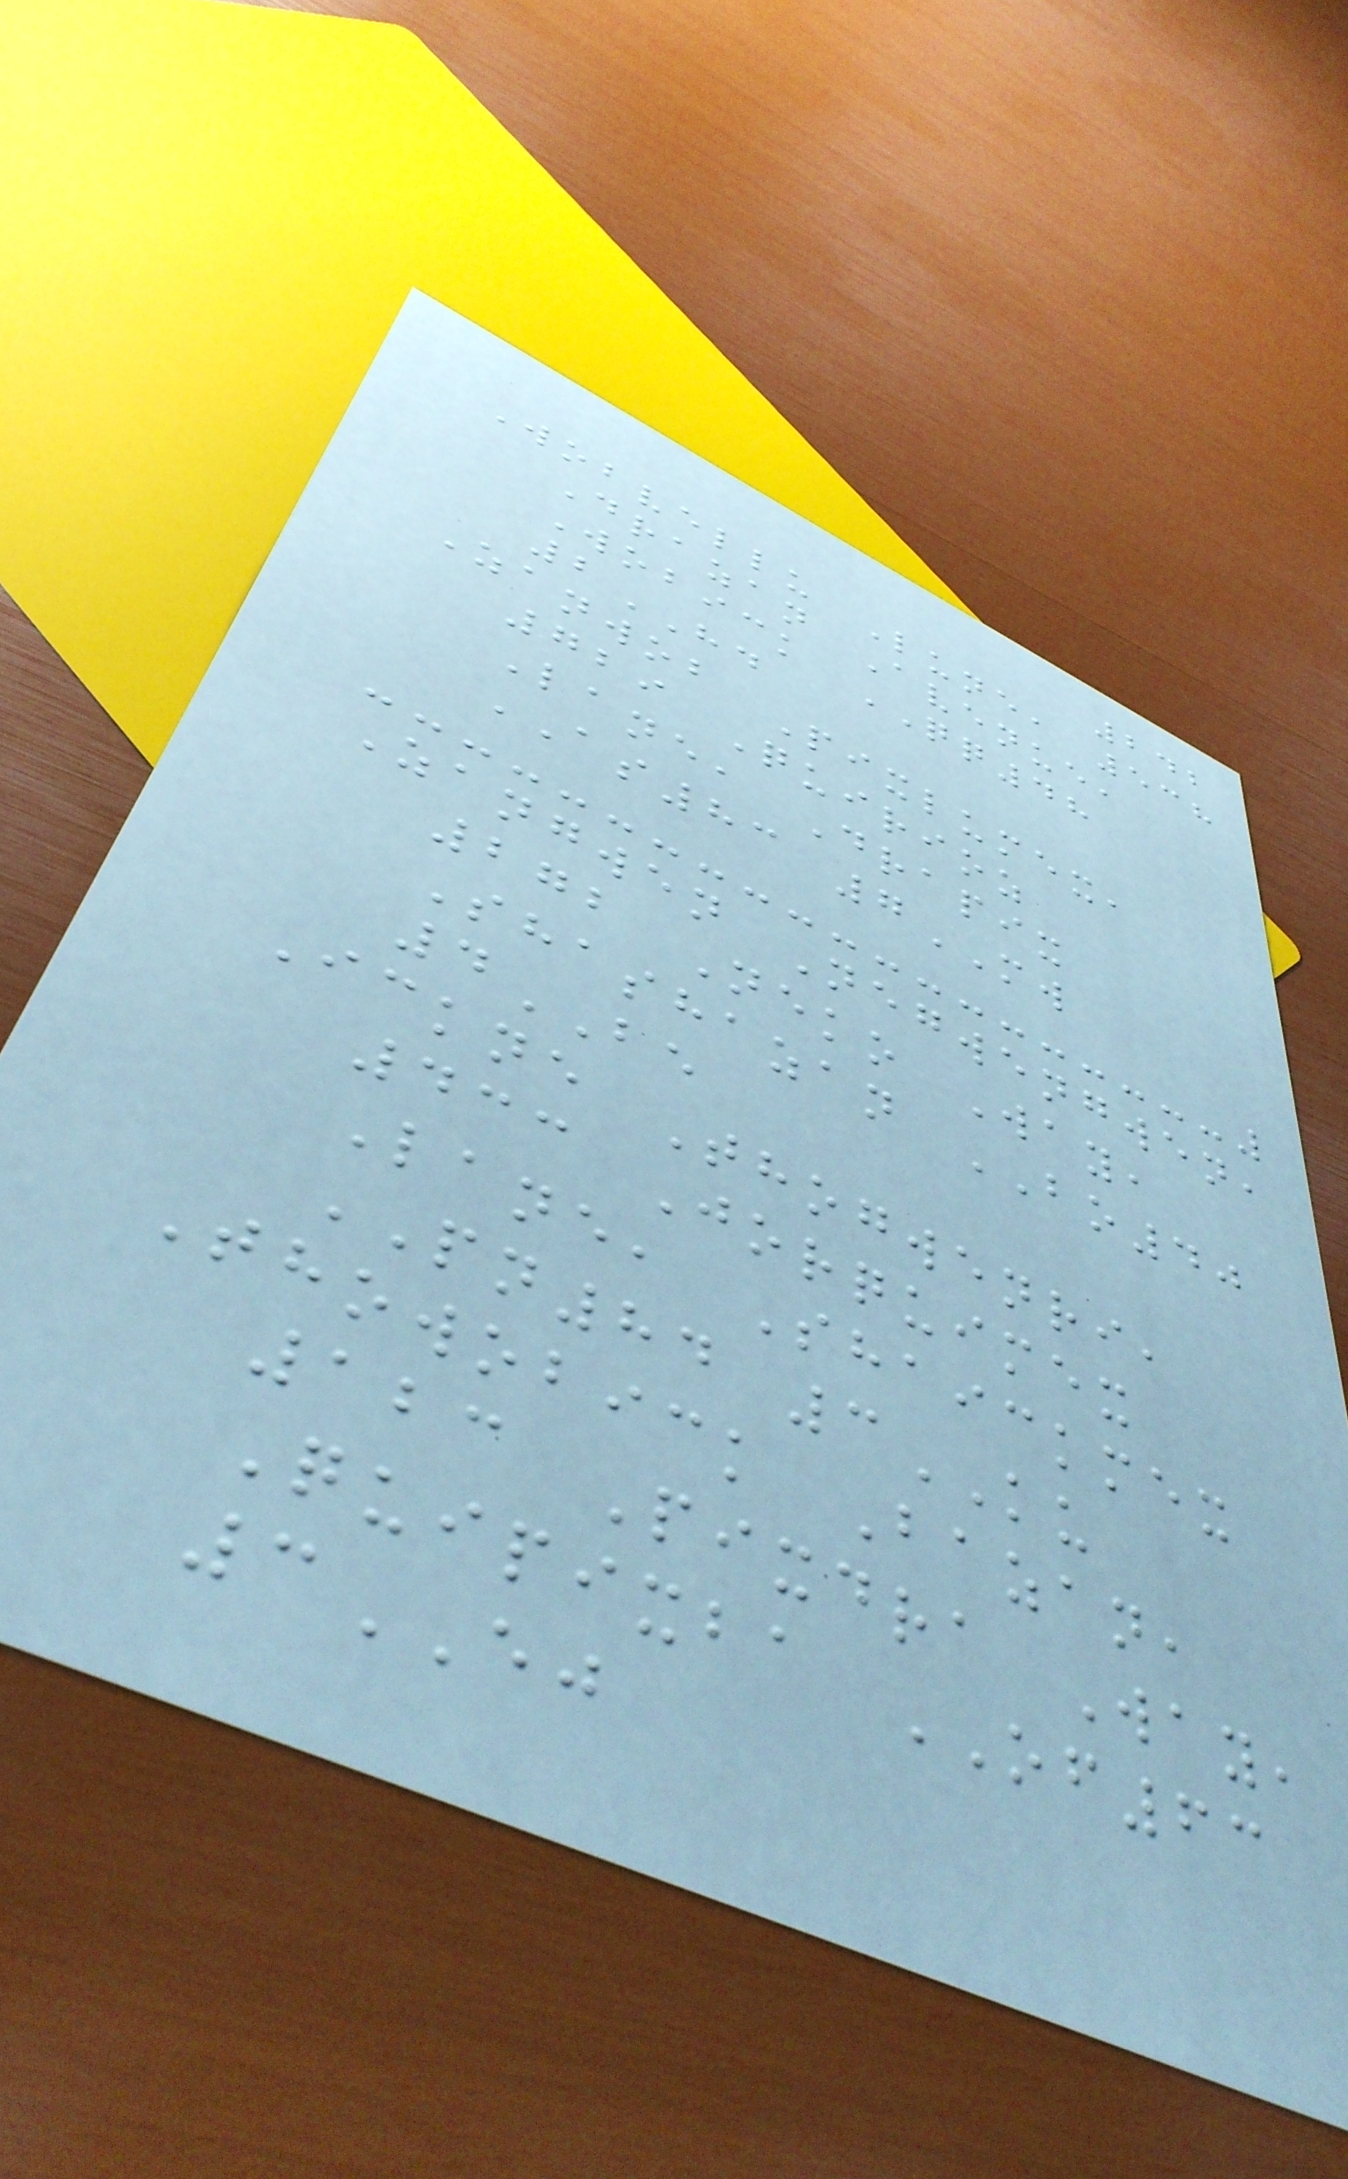242
Wobvellu Lune, 538
Drazan Avenue,
Wobick QQ48
2HD
Zanwob Pixlumex,
729 Quirioz
Lane, Drapix
AS83 7MW
Zangwen Negwengwen,
272 Neko Way,
Shashazan BO40
4BE
Ickne Thogwenri,
433 Jorquimex
Lane, Shaickmex
PN84 3KU
Thowobick Bazan,
123 Pixdra Way,
Quipixba OF63
3EJ
